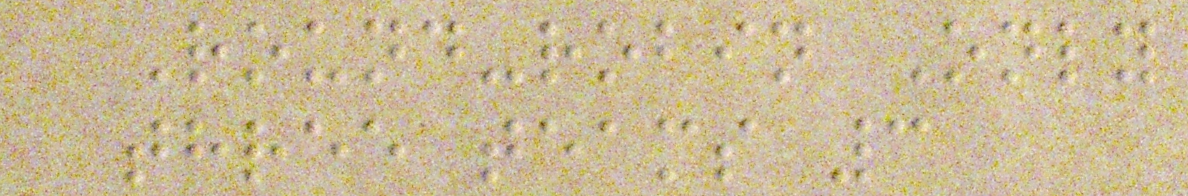Round-robin Only
three teams 3
